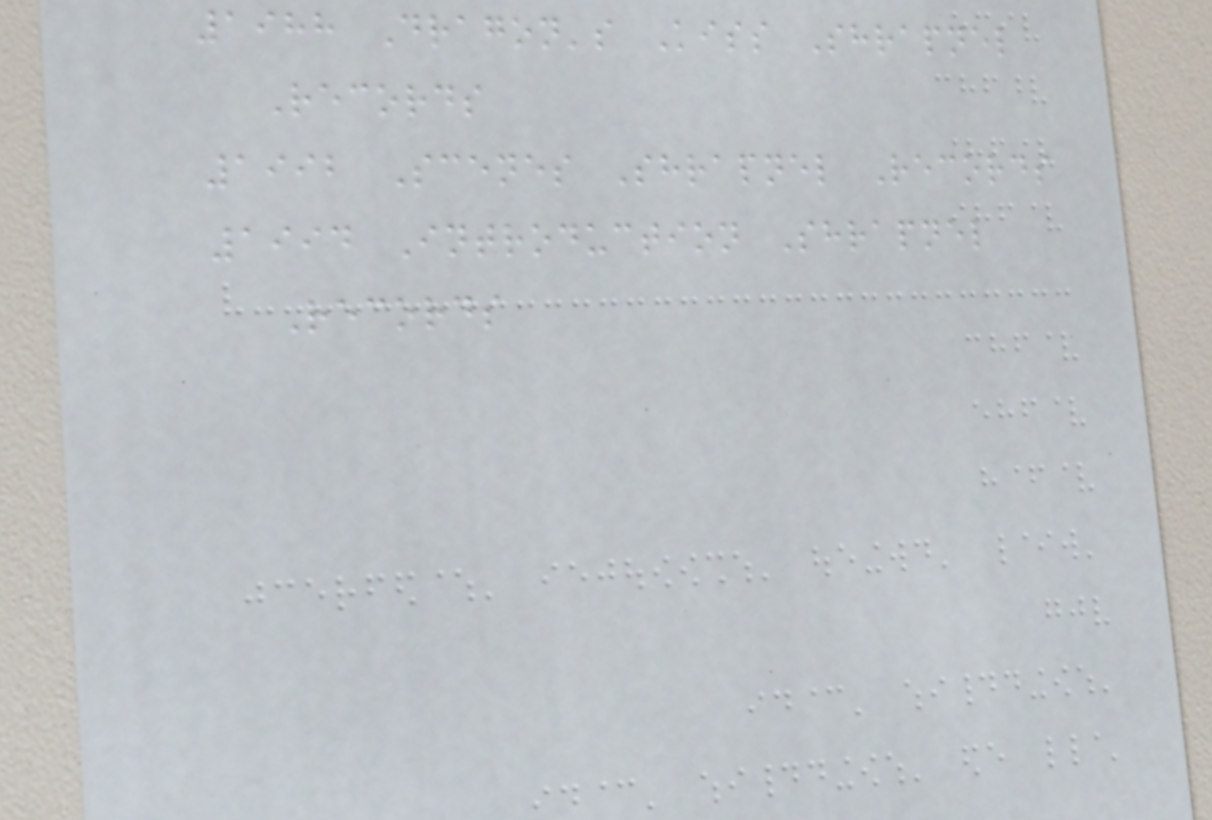1988 Dragon's Kiss Shrapnel
Records
1992 Scenes Shrapnel Records
1994 Introduction Shrapnel
Records
